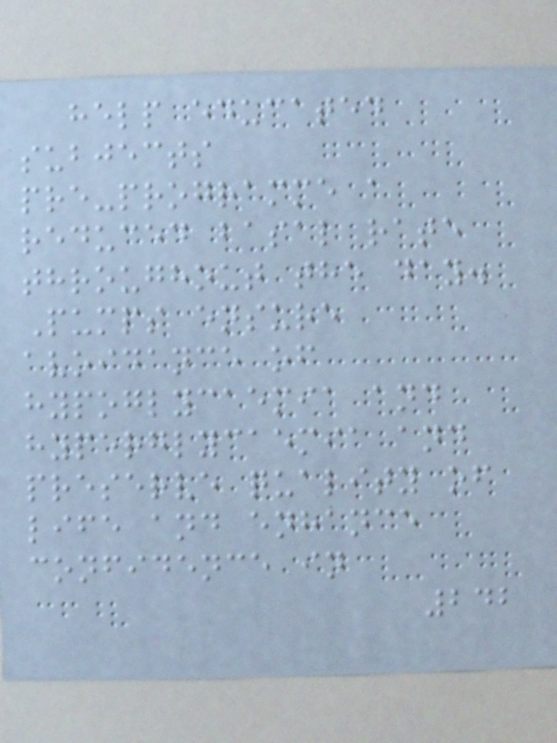help educated
subjects
pre-programme a
reduced basal rate
throughout the day.
Pumps ensure
avoidance of
hypoglycaemia and
hyperglycaemia and
preserve quality of
life and enhance
confidence in
242
